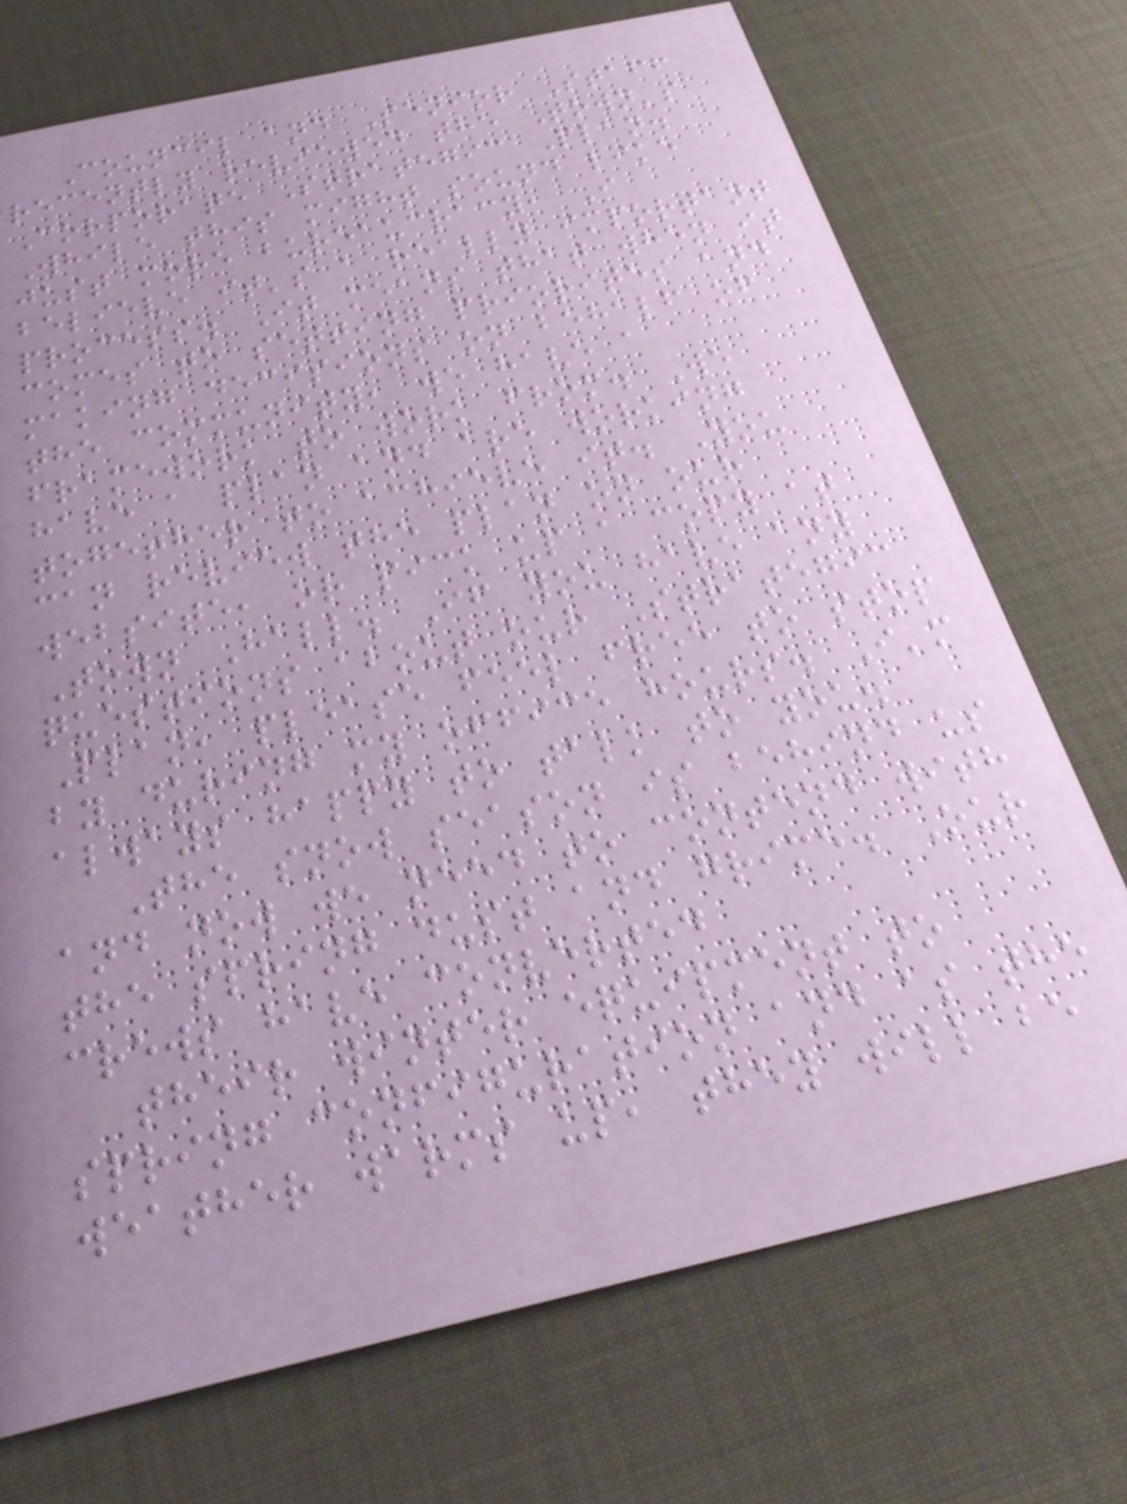Council and Senior Staff
recently reviewed the Town's
Corporate Strategic Plan.
While this might sound like
just more bureaucracy, I
believe it's a really important
process. It means that when it
comes to setting priorites and
making decisions on behalf of
the community, we have a
framework to work from. We
have a plan and are working
together to achieve it. You
can review the plan on our
website, or pick up a copy at
Town Hall. If you have any
questions about our Strategic
Plan, please feel free to stop
by during my office hours. I'm
always happy to talk to you.
The snow season is behind us
and now we need to contend with
the spring dust and grime. Our
crews have converted
their winter equipment to
spring configuration and as the
weather warms up, they will be
